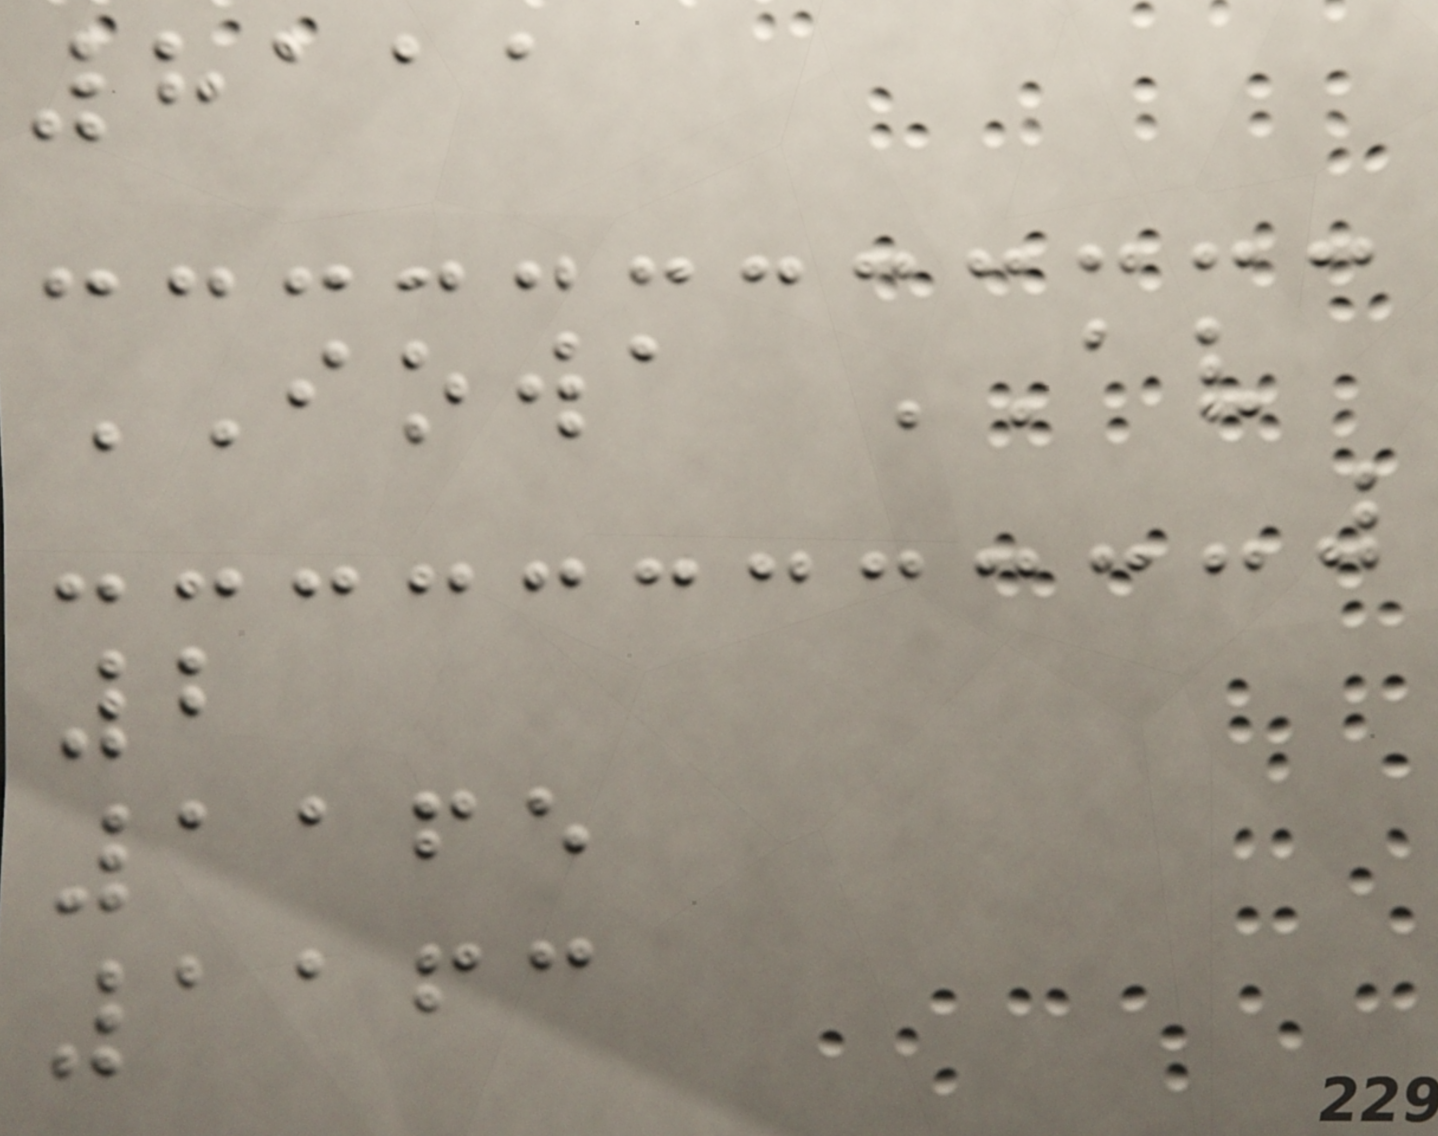8111
IOWA AV
2
1165
1163
